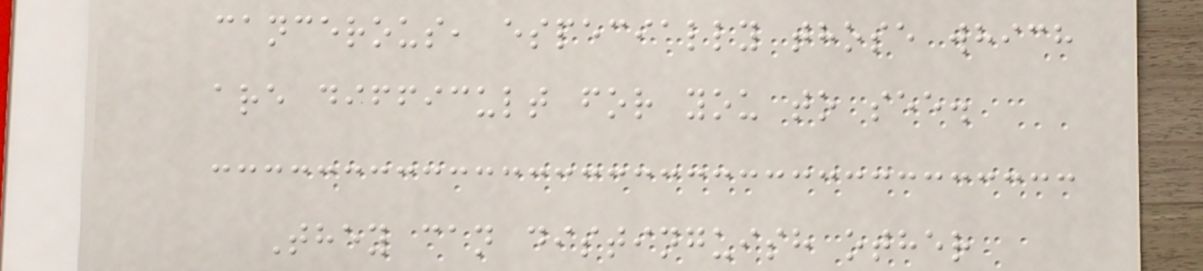cancerous, especially those which
are difficult for you to see.
They can distinguish other
